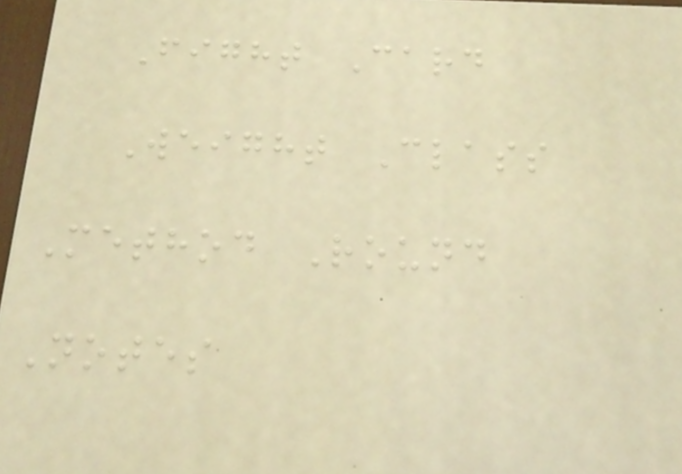Fight Card
Weight Class
Method Round
Notes
